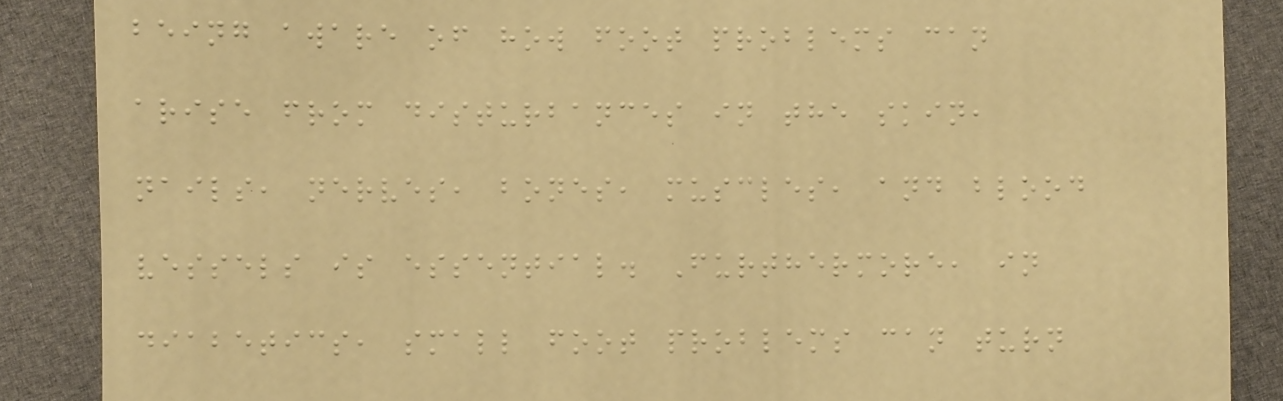being aware of how foot problems can
arise from disturbances in the skin,
nails, nerves, bones, muscles, and blood
vessels is essential. Furthermore, in
diabetics, small foot problems can turn
